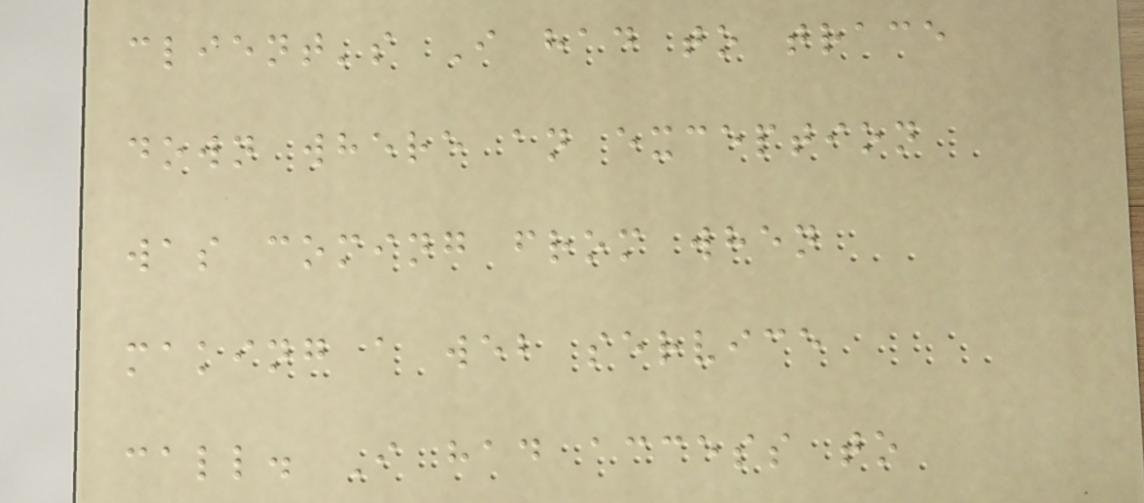client's I had to trace
down where an exception
was coming from when
making a web service
call. I had access to
